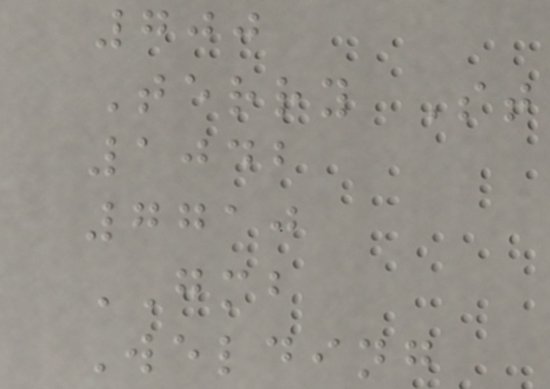700
Terry St
1042
7710
GMB
Welding
